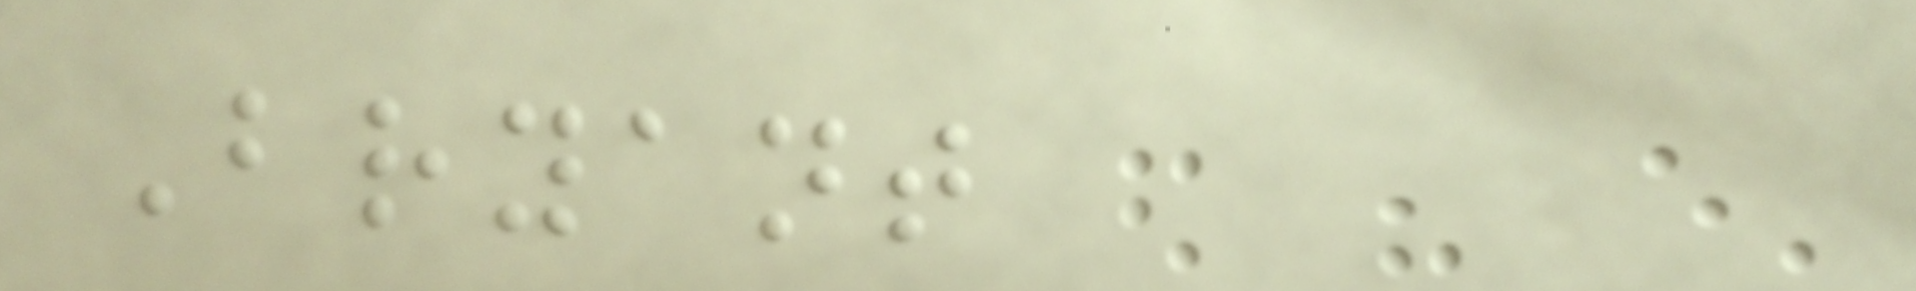Bryant
